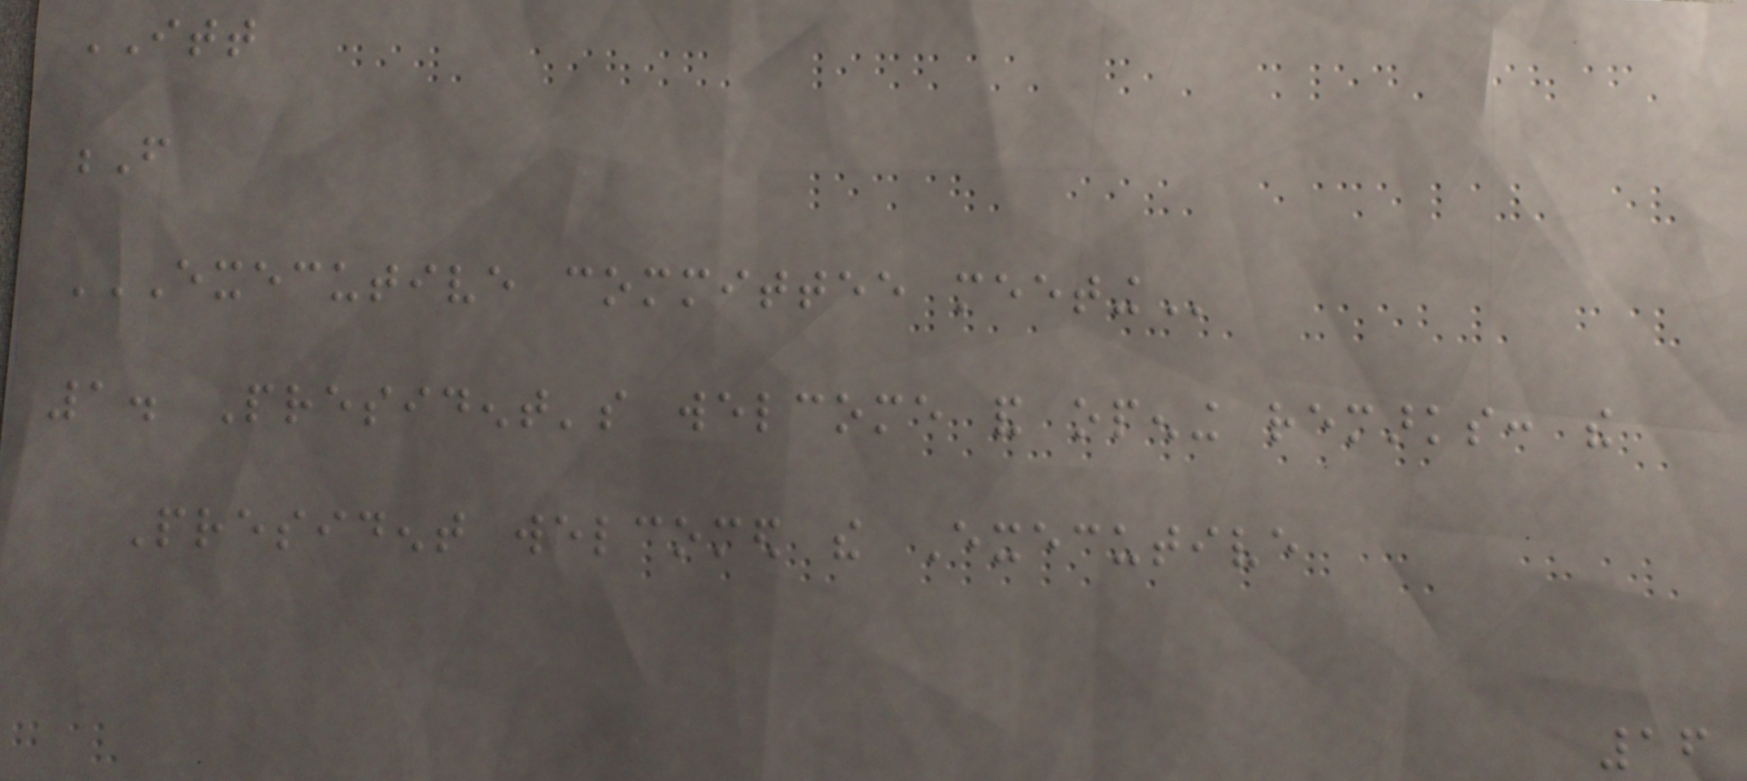ITT
F
EXECUTIVE COMMITTEE MEETING
1. President's welcome and opening remarks: the
President welcomed the Executive
16
